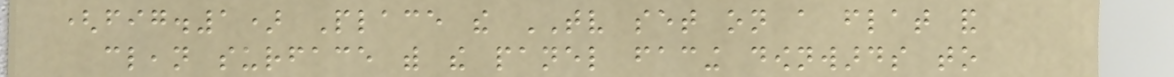(fig.1) Place the TV set on a flat and
clean surface with the panel facing downwards to
